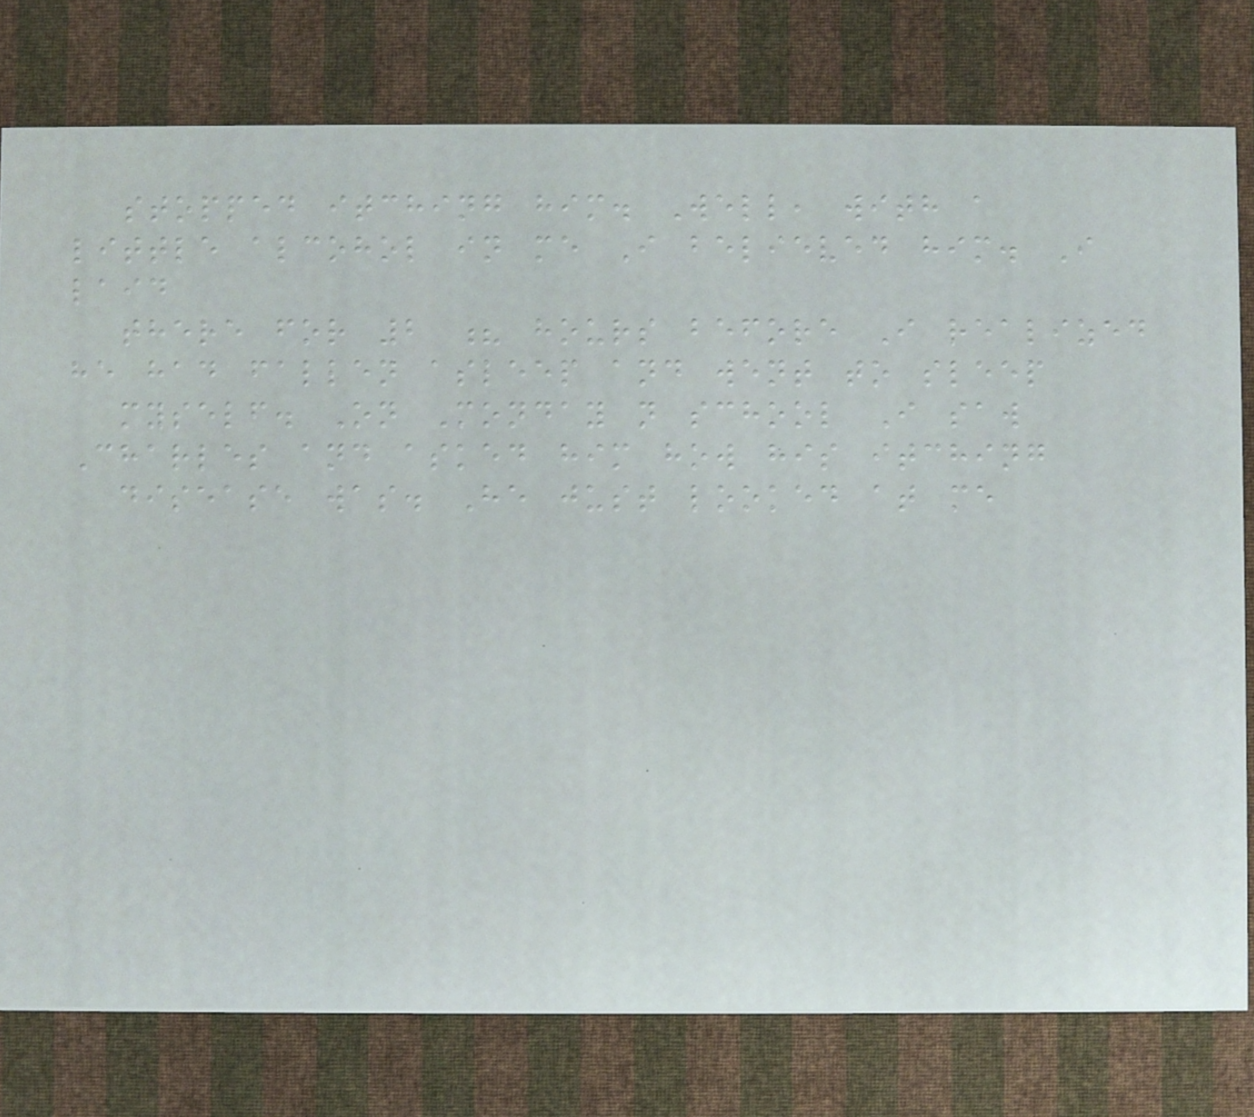stopped itching him. Well, with a
little alcohol in me I believed him. I
laid
there for 2 ? hours before I realized
he had fallen asleep and went to sleep
myself. On Monday n school I saw
Charles and asked him how his itching
disease was. He just looked at me
